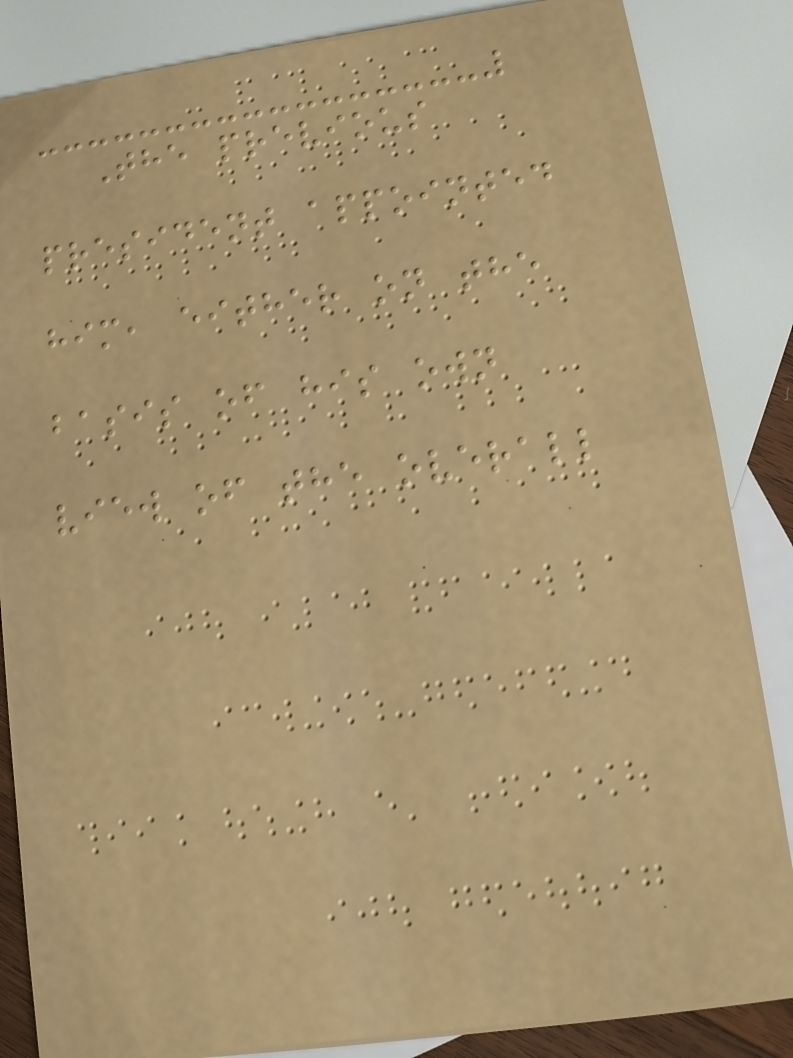The previous
president appointed
him, either on the
basis of his own
view of the overall
